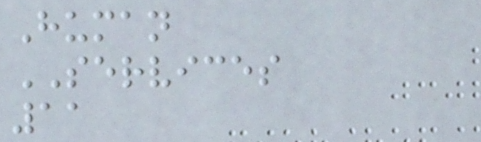Human
SERVICES
11
